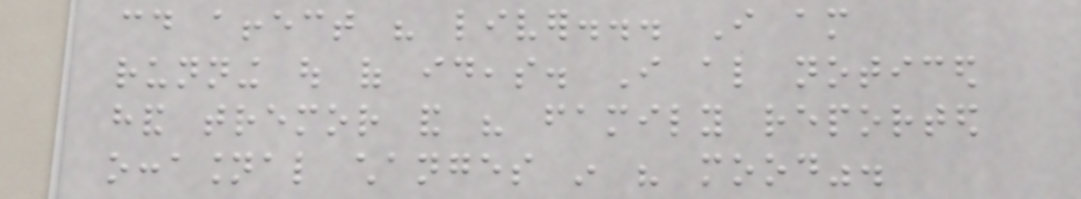could affect his liver... I am
running out of ideas. I also noticed
hand tremor and his family reported
occasional changes in his mood".
